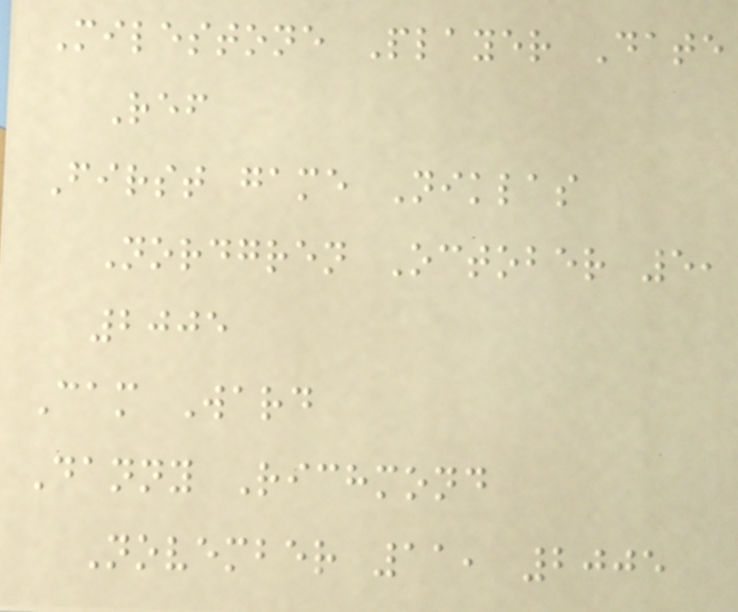Milestone Player Date
Ref
First game Niklas
Nordgren October 5,
2005
Cam Ward
Danny Richmond
November 11, 2005
